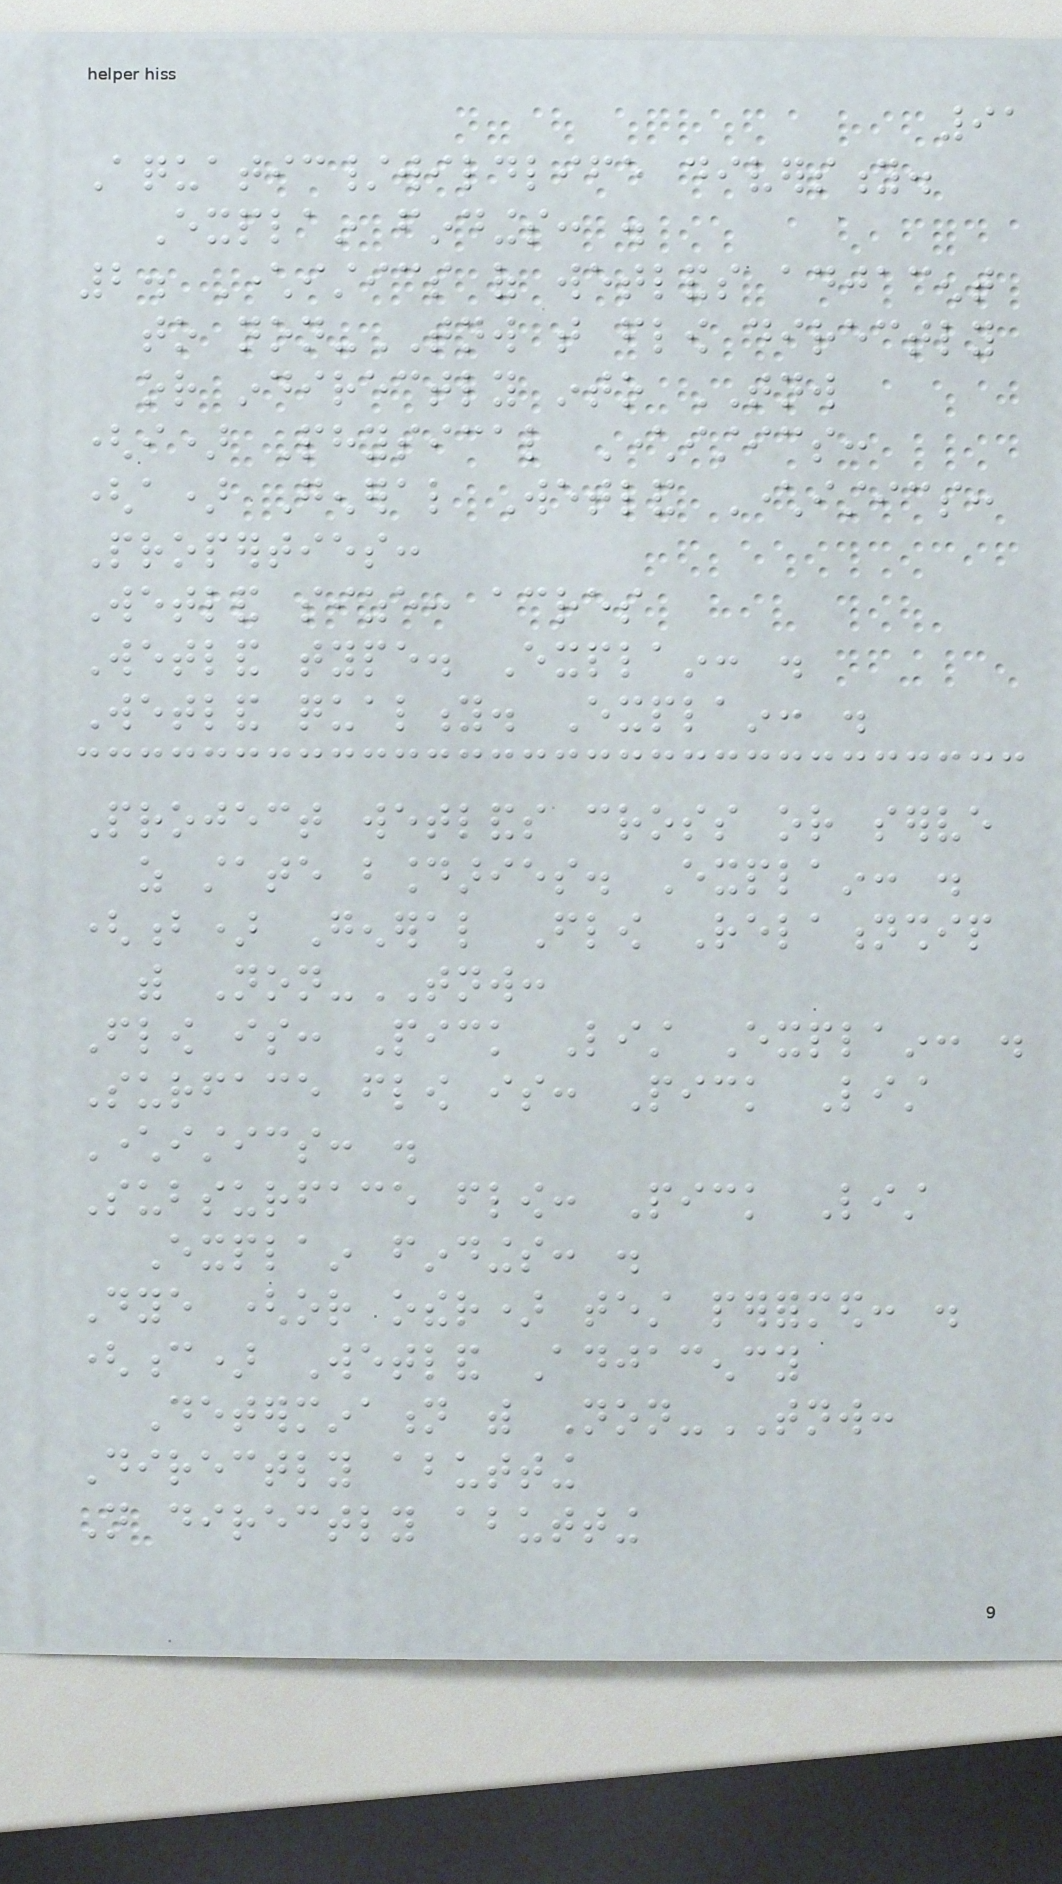91
Aquatic/wildlife diversity.
Explain findings: .
2. Characteristics of wetlands adjacent
to non-TNW that flow directly
or indirectly into TNW
(i) Physical Characteristics:
(a) General Wetland Characteristics:
Properties:
Wetland size: acres
Wetland type. Explain: .
Wetland quality. Explain: .
Project wetlands cross or serve
as state boundaries. Explain: .
(b) General Flow Relationship
with Non-TNW:
Flow is: Pick List Explain: .
Surface flow is: Pick List
Characteristics: .
Subsurface flow: Pick List
Explain findings: .
Dye (or other) test performed: .
(c) Wetland Adjacency
Determination with Non-TNW:
Directly abutting
Not directly abutting
